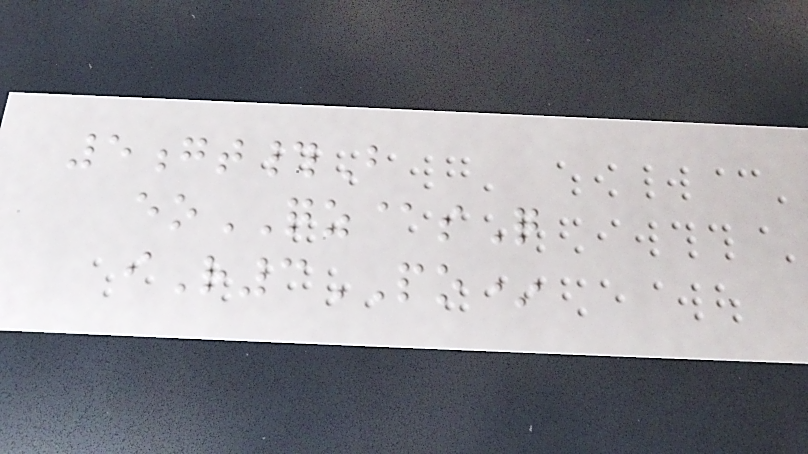5gt#B
eoQZ@sQ
iR3PO*
